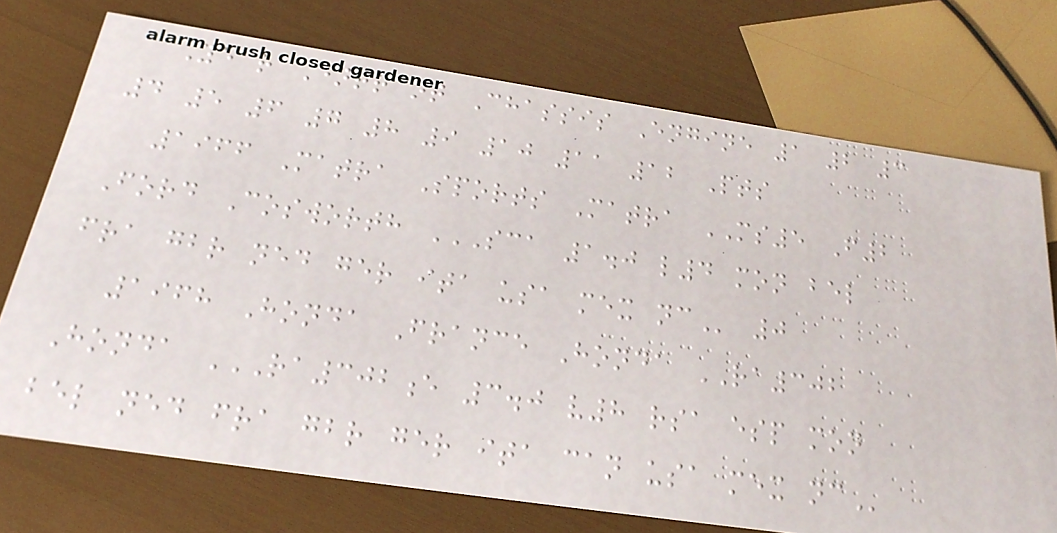Year Entrant Chassis Engine 1 2 3
4 5 6 7 8 9 10 11 12 Pts
1966 Matra Sports Matra MS5 F2
Ford Cosworth SCA 1.0 L4 MON BEL
FRA GBR NED GER ITA USA MEX NC 0
1968 Honda France Honda RA302
Honda RA302E 3.0 V8 RSA ESP MON
BEL NED FRA GBR GER ITA CAN USA MEX NC
